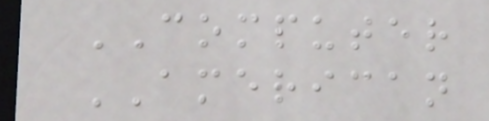COMPUTER
AMERICAN
